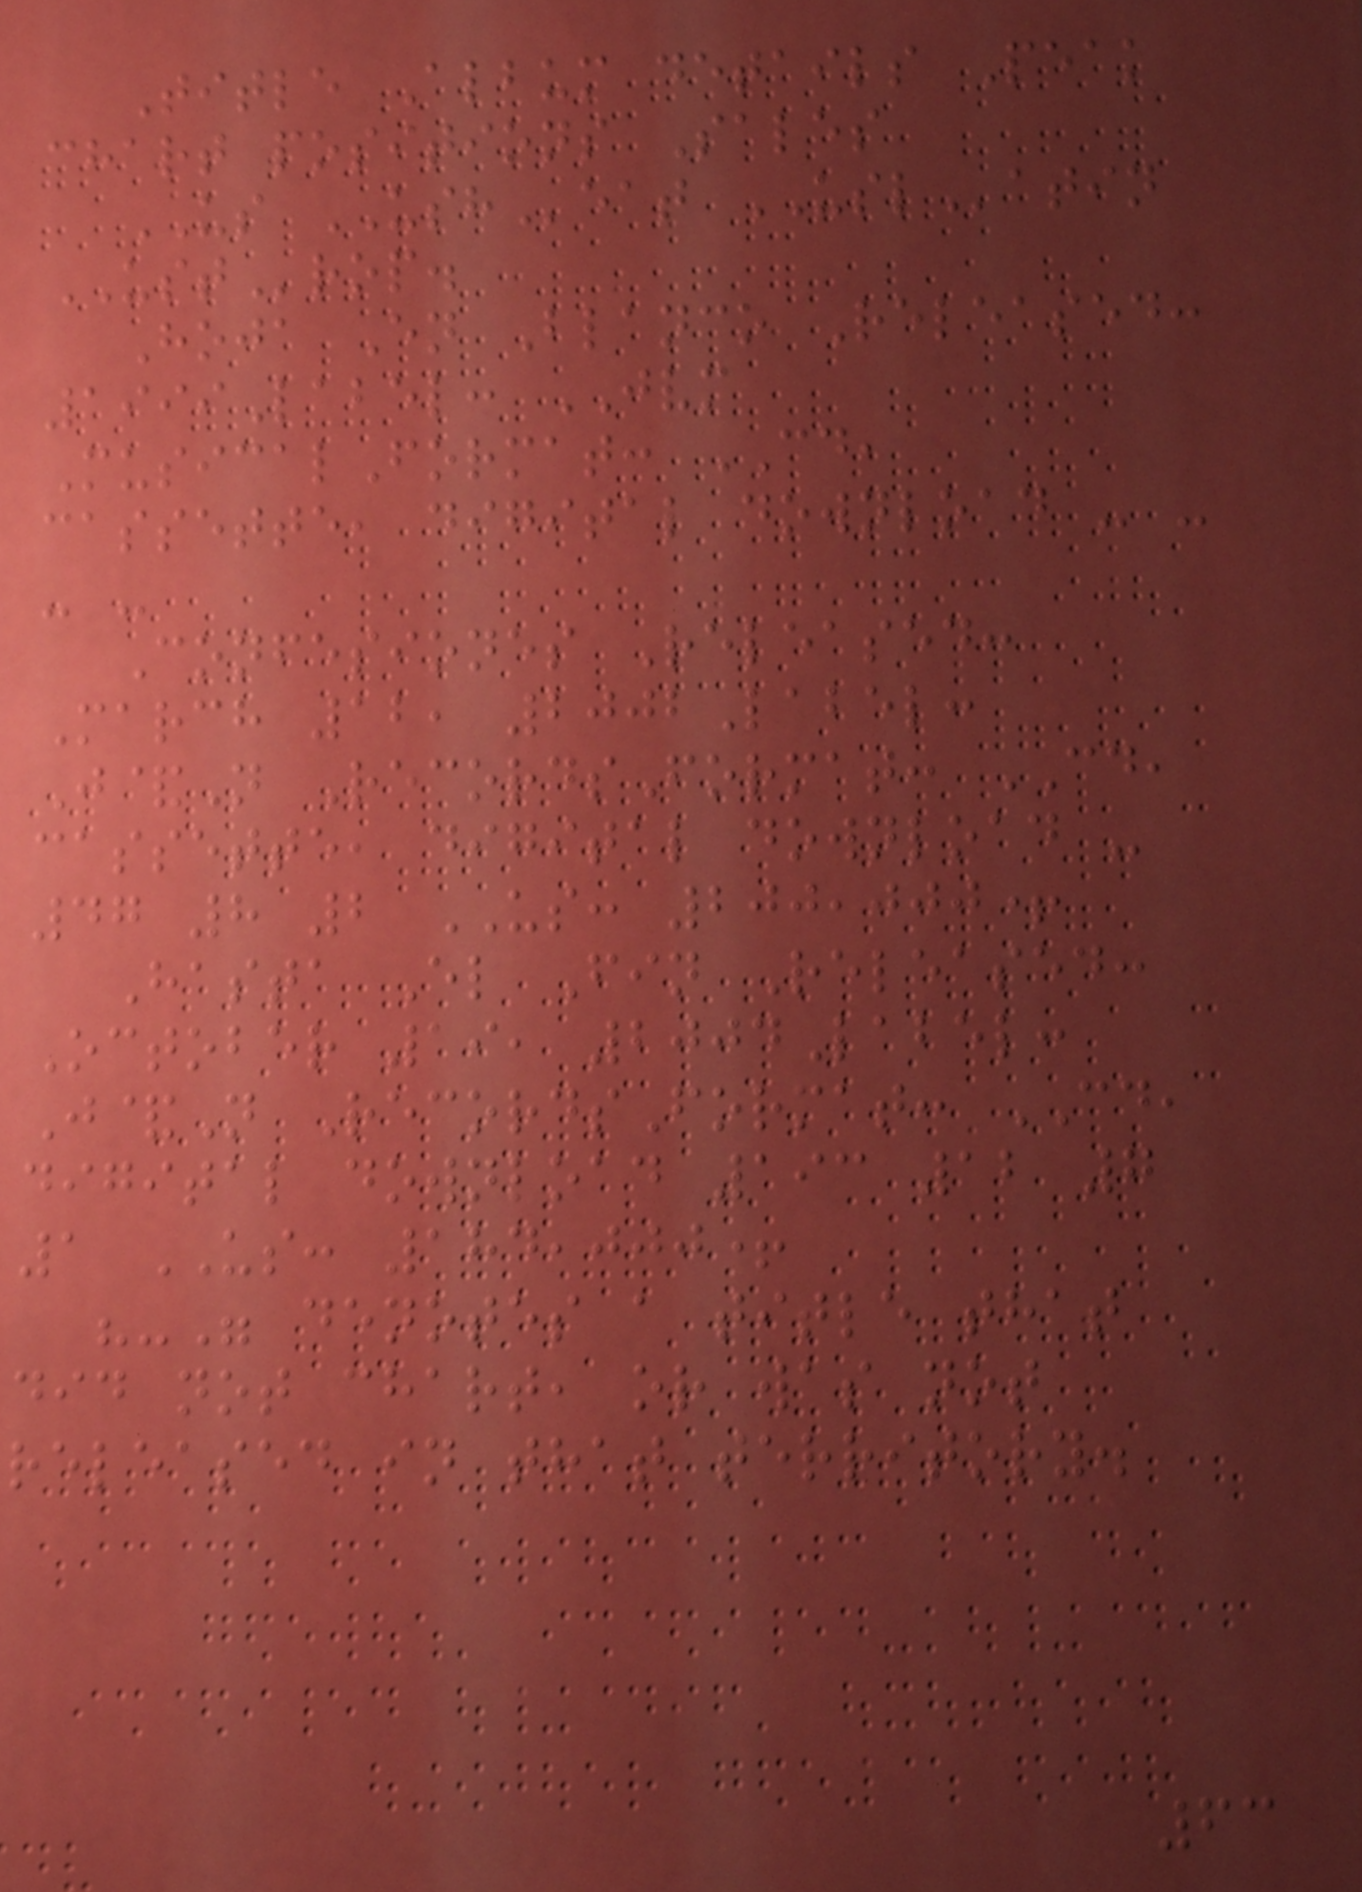Title Album details Peak
chart positions Sales
US USHeat USLatin
USTrop.
Hoja En Blanco Released:
1999Label: JVM
MusicalFormat: CD,
cassette, digital download - -
- -
Confesiones Released:
March 12, 2002Label:
J&N RecordsFormat: CD,
cassette, digital download -
47 8 2 US: 200,000+
Hasta El Fin Released:
October 19, 2004Label:
J&N RecordsFormat: CD,
digital download 193 12 7
1 US: 184,000+
"-" denotes a title that
did not chart, or was not
released in that territory.
63
